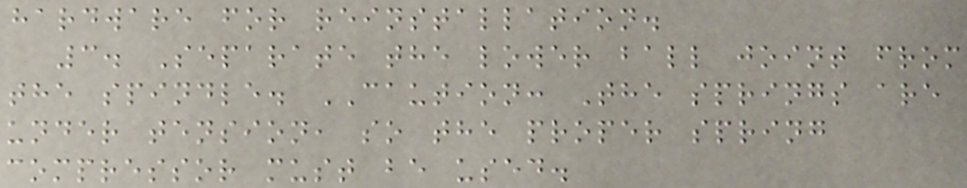hardware for reinstallation.
3. Separate the lower ball joint from
the spindle. CAUTION: The springs are
under tension, so the proper spring
compressor must be used.
